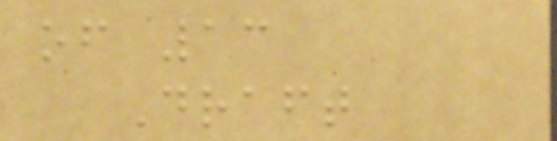of 13
Draft
